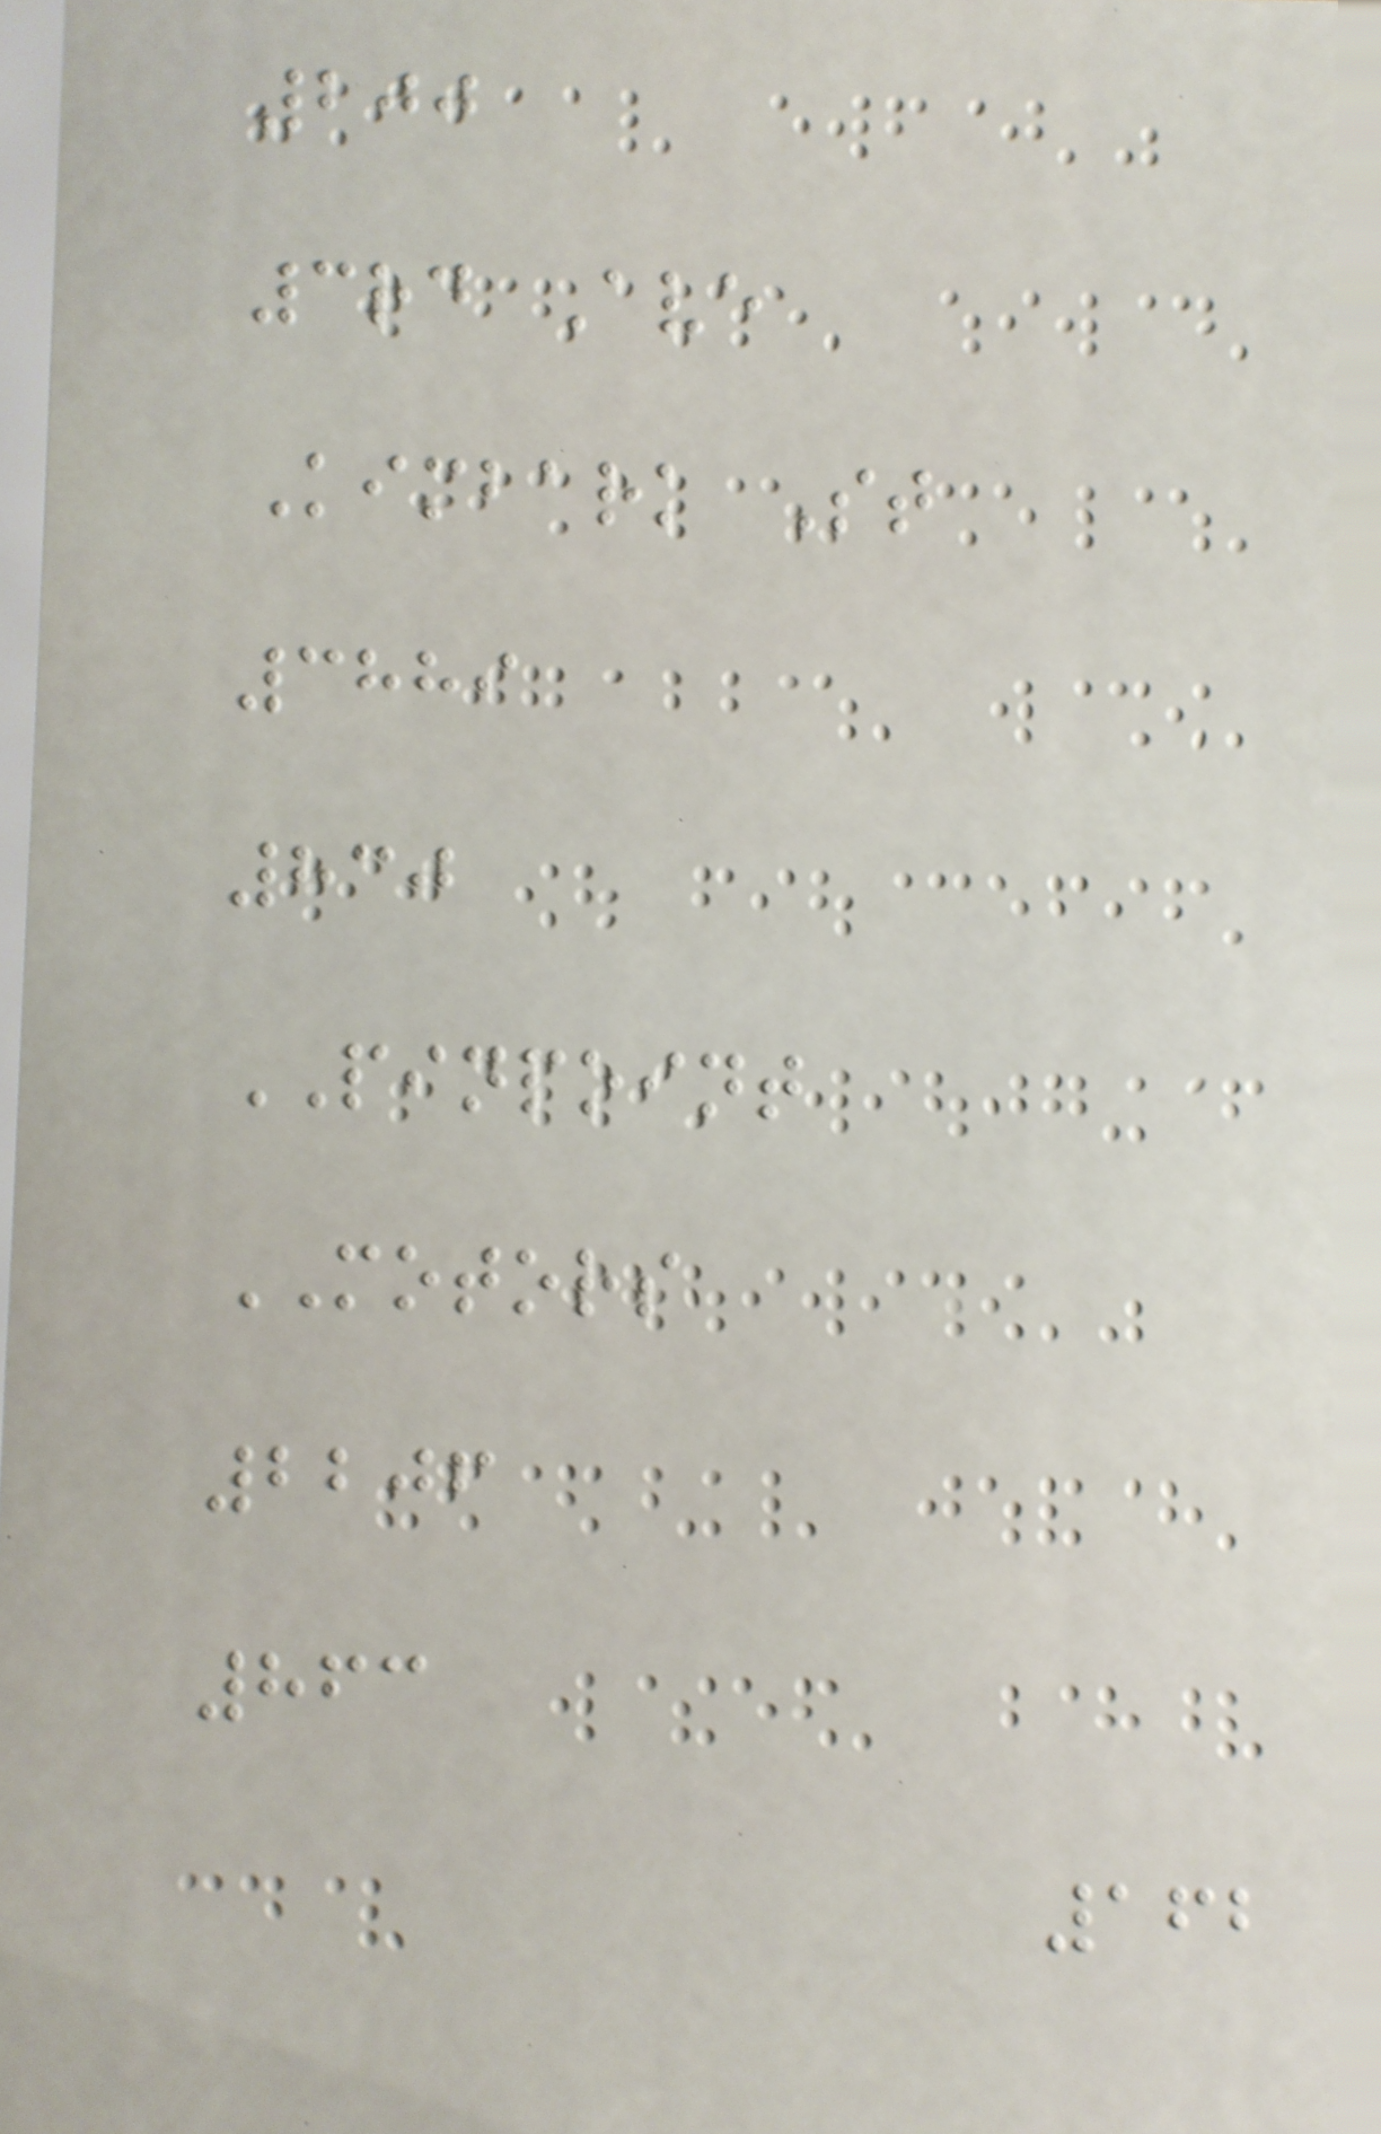200
3rd Ave
Kimbark St
3889
830
PINPOINT
MOTORS
2206
863
162
